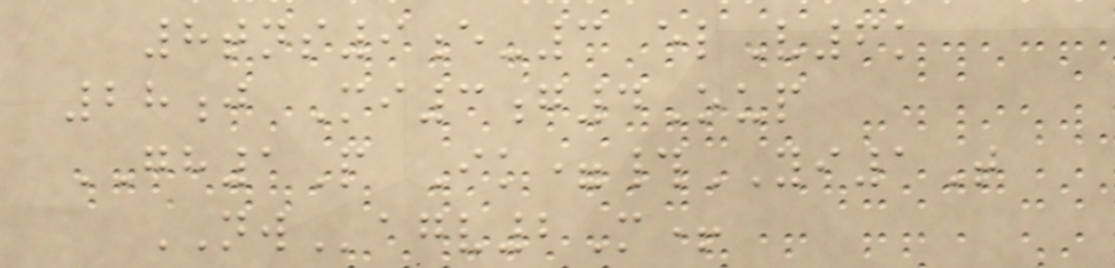8tns9e-3 elV6k
28j Mi3g4Oup
GH1P Ik=#YI1T
NWagv2M+
